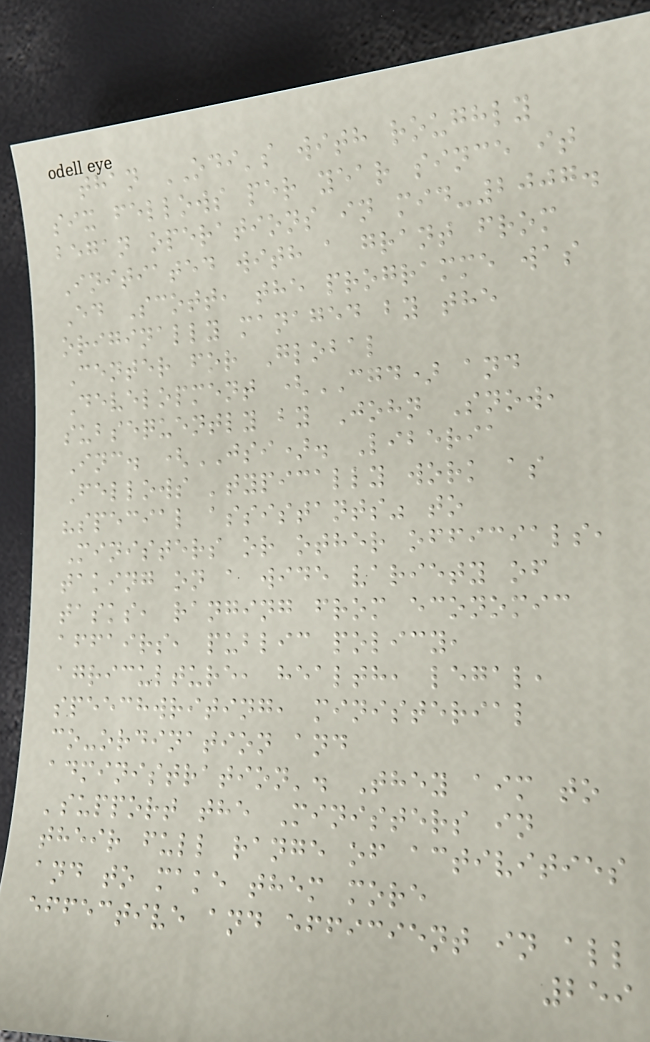than ODI's with roughly
six fellows per year since it
began operations in mid-2007.
Initiated with a grant from
Ed Scott, the programme was
originally managed by the
Center for Global
Development (CGD) and
subsequently by John Snow,
Inc. (JSI). Liberia
Fellows 'typically work as
"special assistants" to
Ministers or other officials,
taking on a wide variety of
tasks, ranging from economic
affairs, public policy,
agriculture, health, legal,
speechwriting, ministerial
co-ordination and
administration'. They aim to
'support the Ministers in
their full range of activities
and to make them more
effective and efficient in all
259
